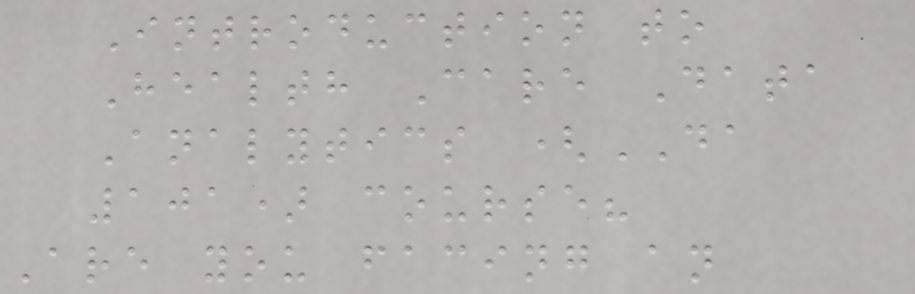Introduction to
Health Care Data
Analytics (DA
101) course?
Are you facing an
